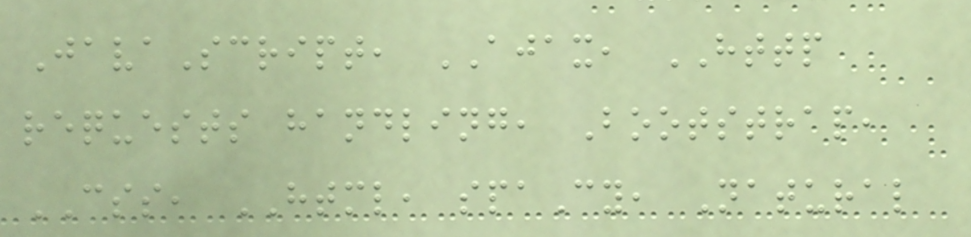JavaScript, AJAX, HTTP
requests handling, Bootstrap,
CSS, HTML, spaCy, Natural
